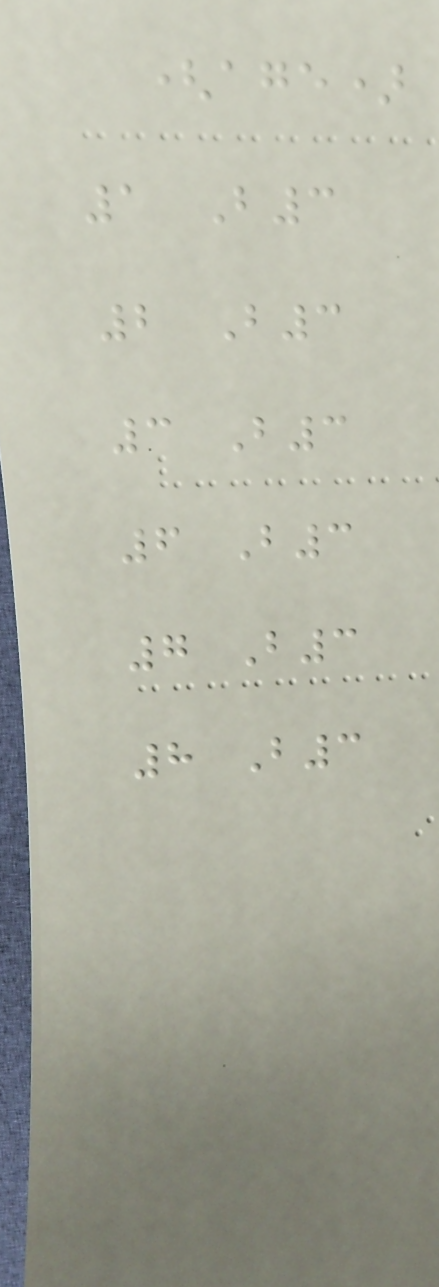(age)
1 B3
2 B3
3 B3
6 B3
7 B3
8 B3
